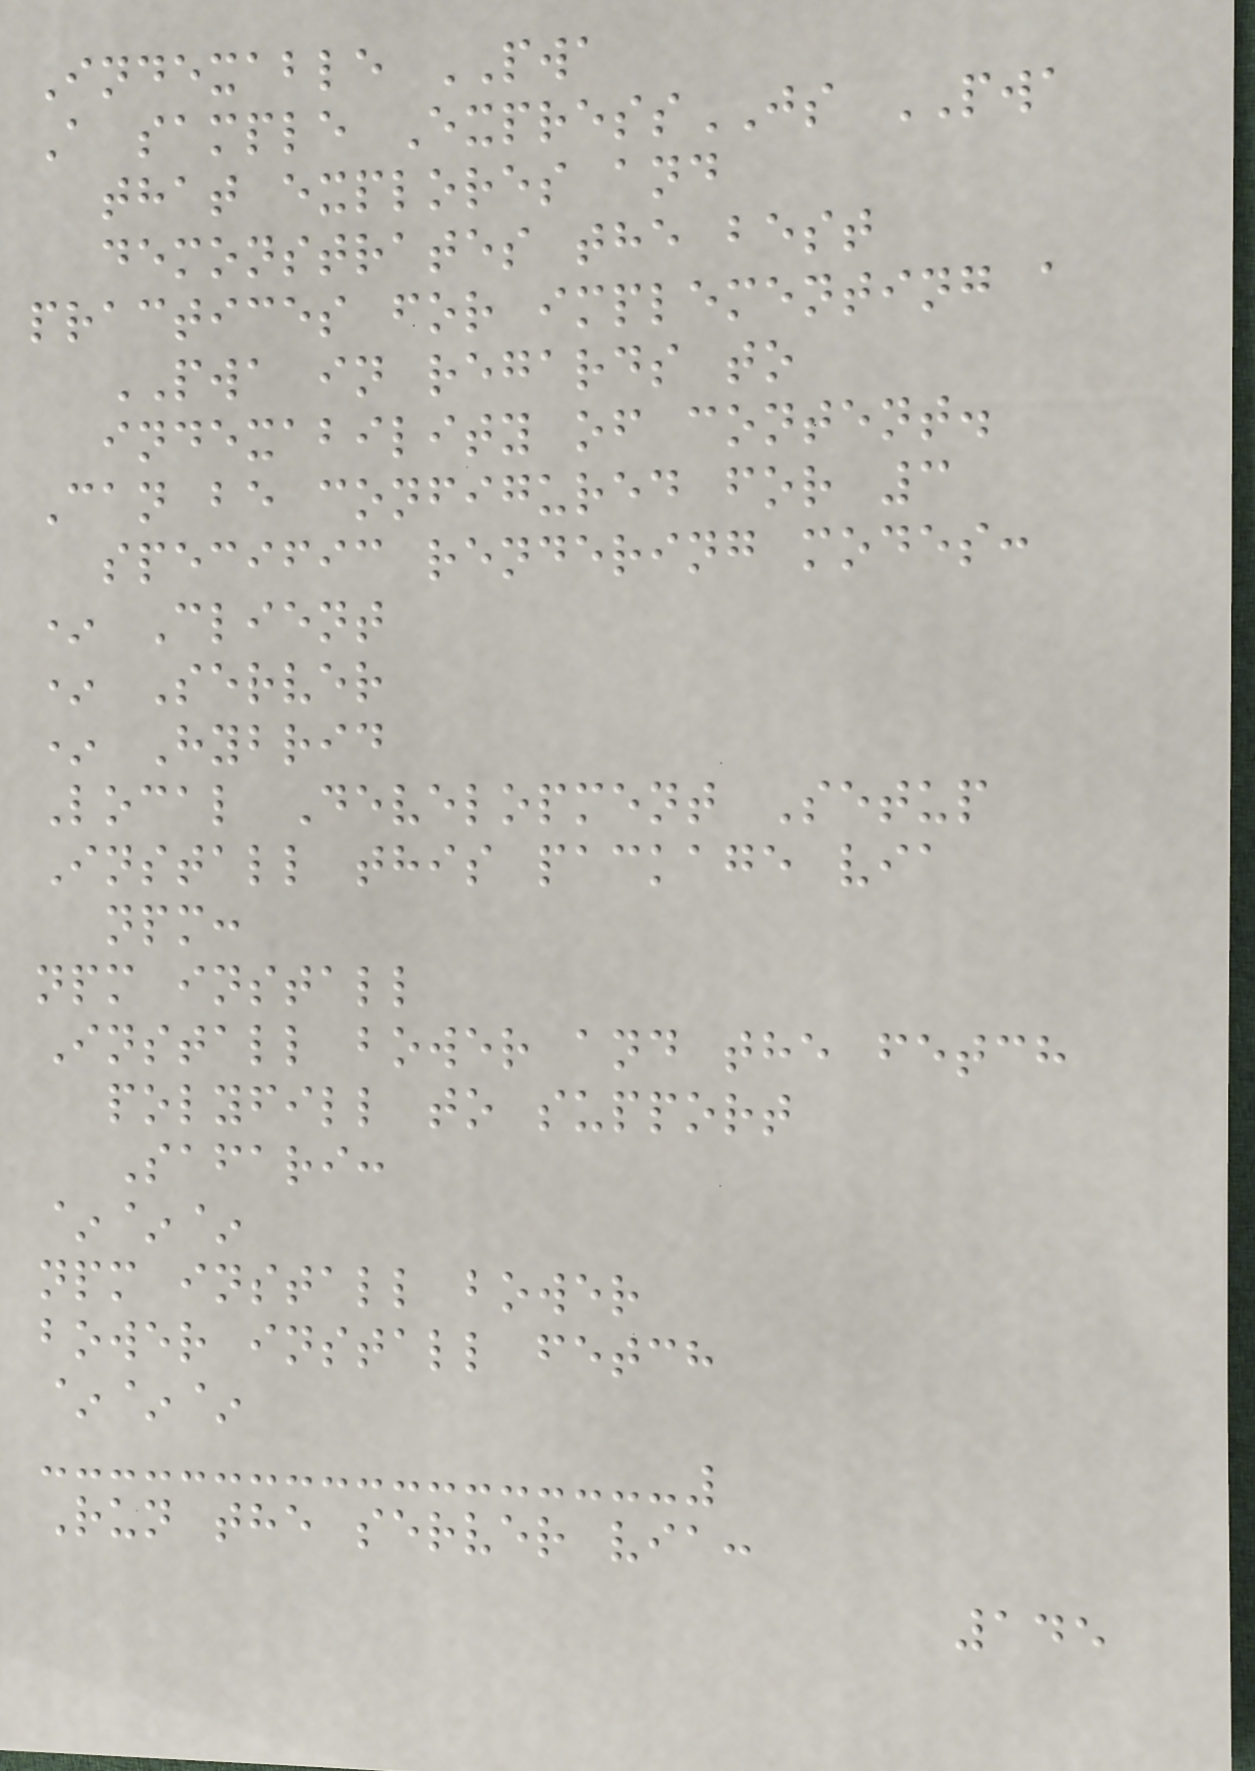Indexable PWA
A sample ExpressJS PWA
that explores and
demonstrates the best
practices for implementing a
PWA in regards to
indexability of content.
Can be configured for 3
specific rendering modes:
* Client
* Server
* Hybrid
Local Development Setup
Install this package via
npm:
npm install
Install bower and the fetch
polyfill to support
Safari:
~~~
npm install bower
bower install fetch
~~~
Run the server via:
145
